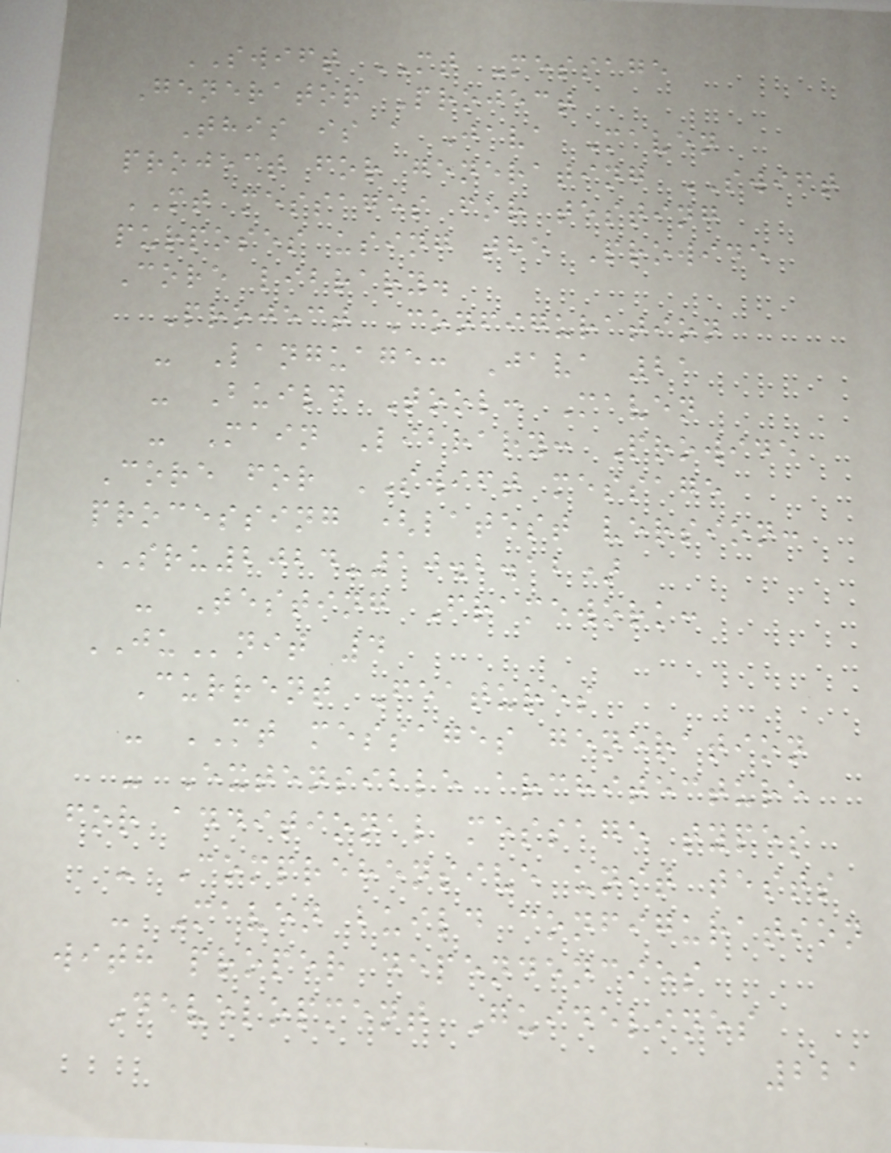SWIFT MT Message
Generator Project
This is a Java Maven
project for generating SWIFT
MT messages for testing
purposes using the Prowide
Core library.
Project Configuration
- Language: Java 21
- Build Tool: Maven
- Main Library: Prowide
Core for SWIFT message
processing (latest version:
SRU2024-10.2.12)
- Testing Framework:
JUnit 4
Current Features
- MT messages generation
- Extensible architecture
for additional message types
- Comprehensive unit tests
- Maven build configuration
with proper dependencies
Development Guidelines
221
